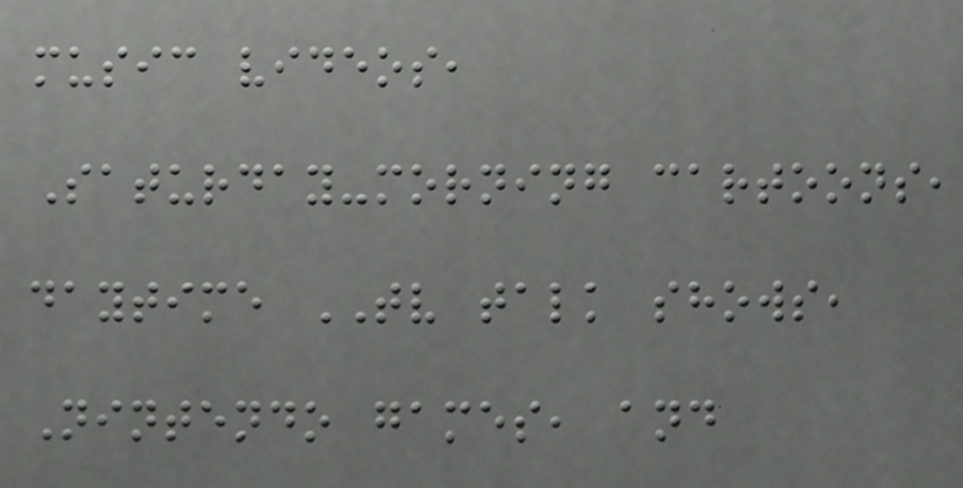music videos,
Saturday-morning cartoons,
daytime TV talk shows,
Nintendo games, and
